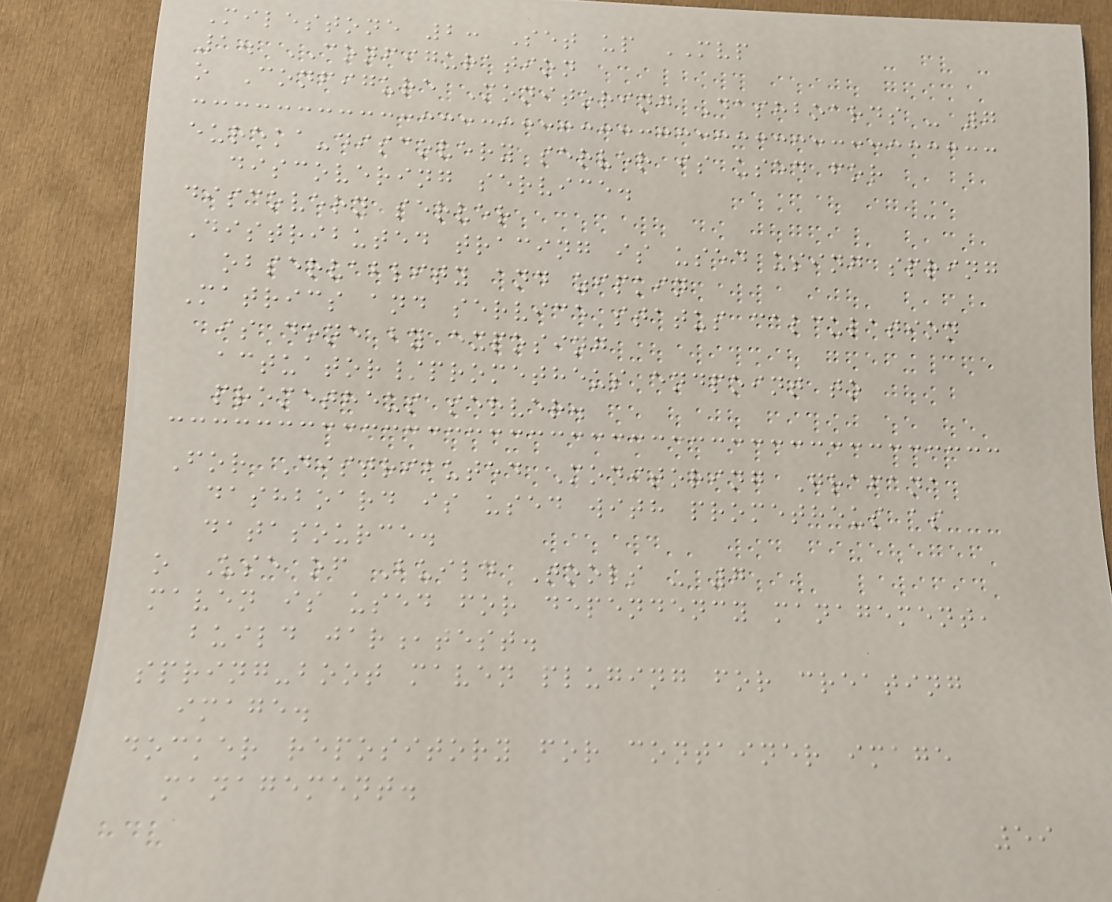Milestone 2: Set up MVP
1. CONFIGURATION
o Configure Monitoring Dashboards - 7
eureka-discovery server is used for
discovering service.
discovery server
Distributed tracing is used using spring
observablity and zipkin
Matrics and service status calculation
is done by exposing
actuator/prometheus endpoint to
prometheus server.
For Distributed Monitoring Grafana
dashboard is used with prometheus as
datasource.
o Use of Build Tools - 7
maven is used for dependency management,
build jar,test.
spring-boot maven pluging for creating
image.
docker repository for container image
management.
59
